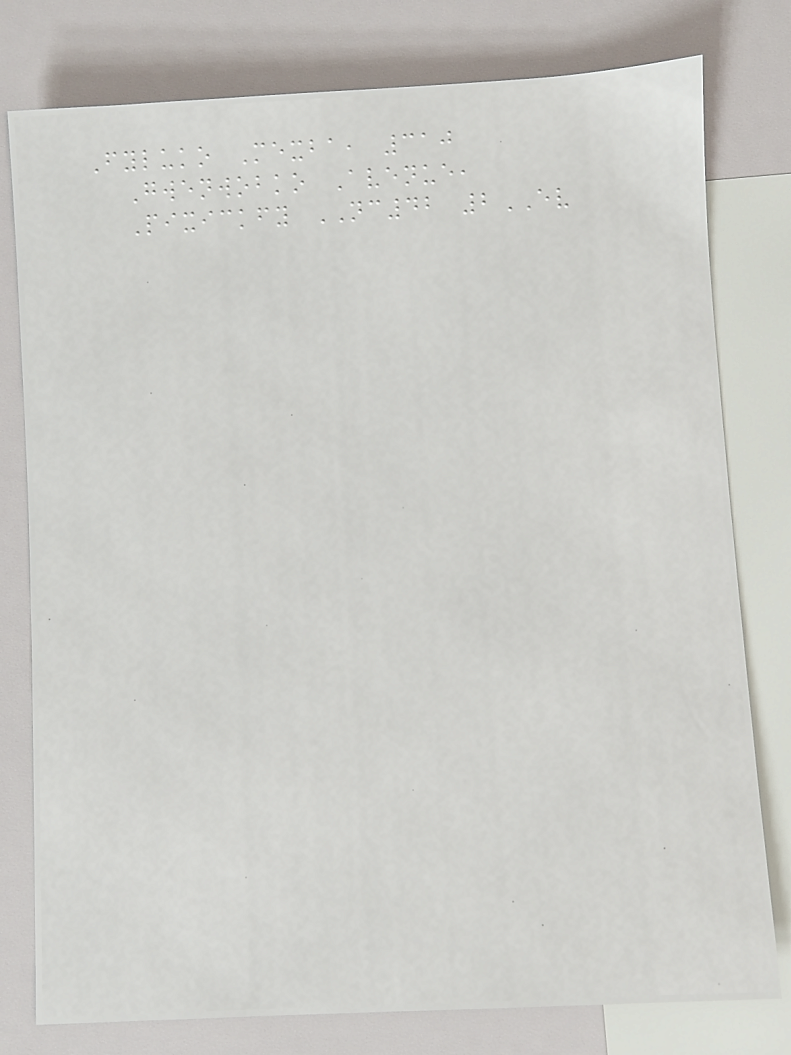Fyluko Mexba, 310
Gwenwobko Avenue,
Pixickfy NC42 2EV
